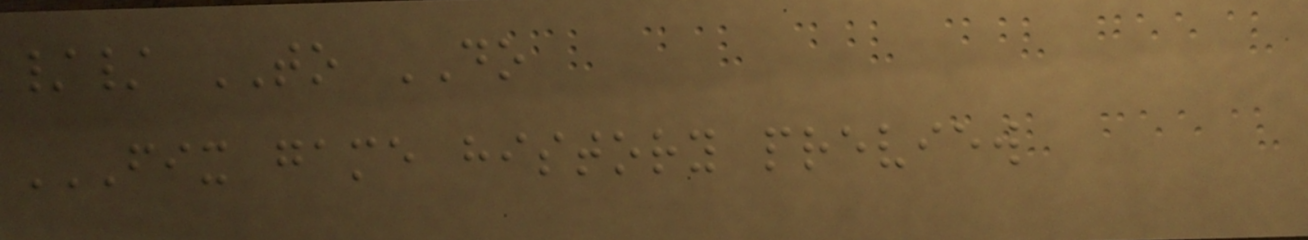// TO DO
FIX GAME HISTORY PREVIEW
